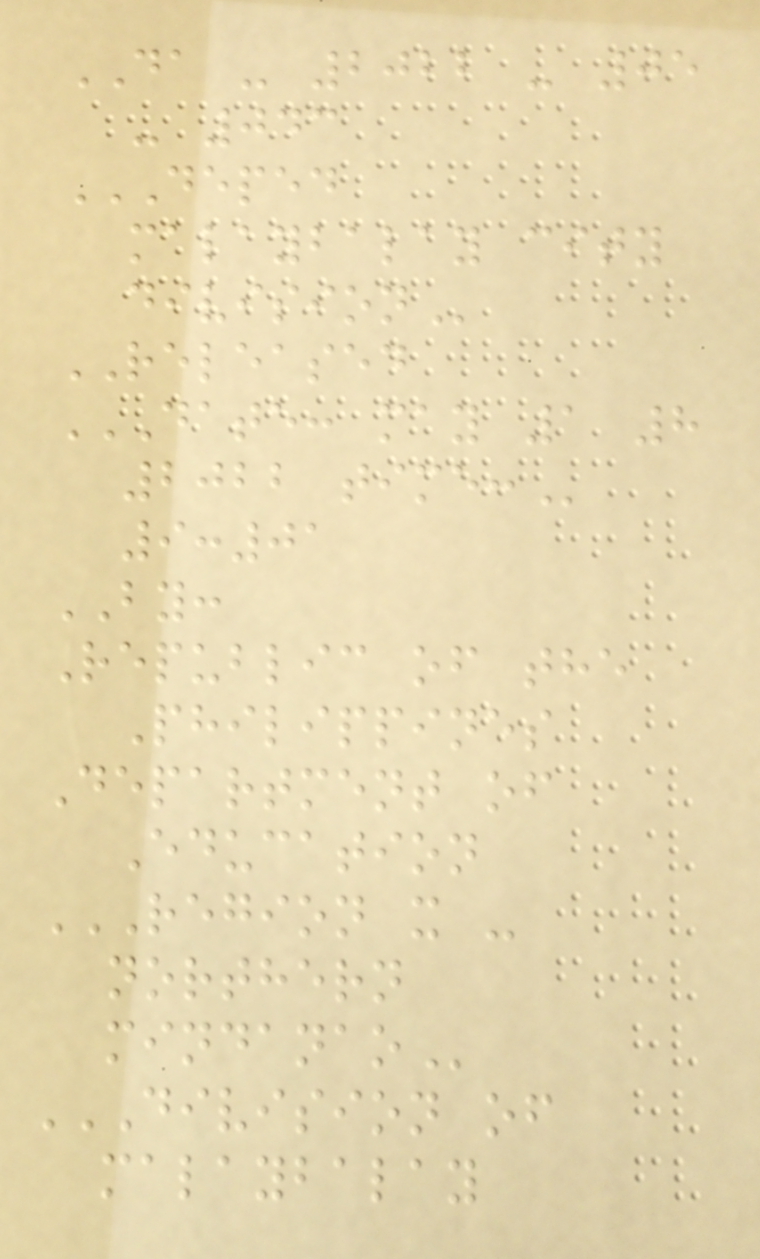DA - 2022 - 05
- 043
DEPED
MALAYBALAY CITY
DIVISION
RELEASED
DATE: MAY 1 8
2022 TIME:
9:01
BY:
Republic of the
Philippines
Department of
Education
REGION X -
NORTHERN
MINDANAO
DIVISION OF
MALAYBALAY
